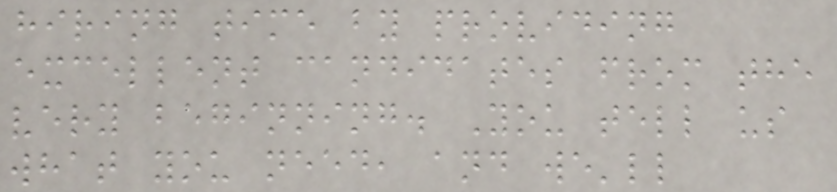hiring time by providing
excellent candidates from the
very beginning. You tell us
what you need, and we'll
